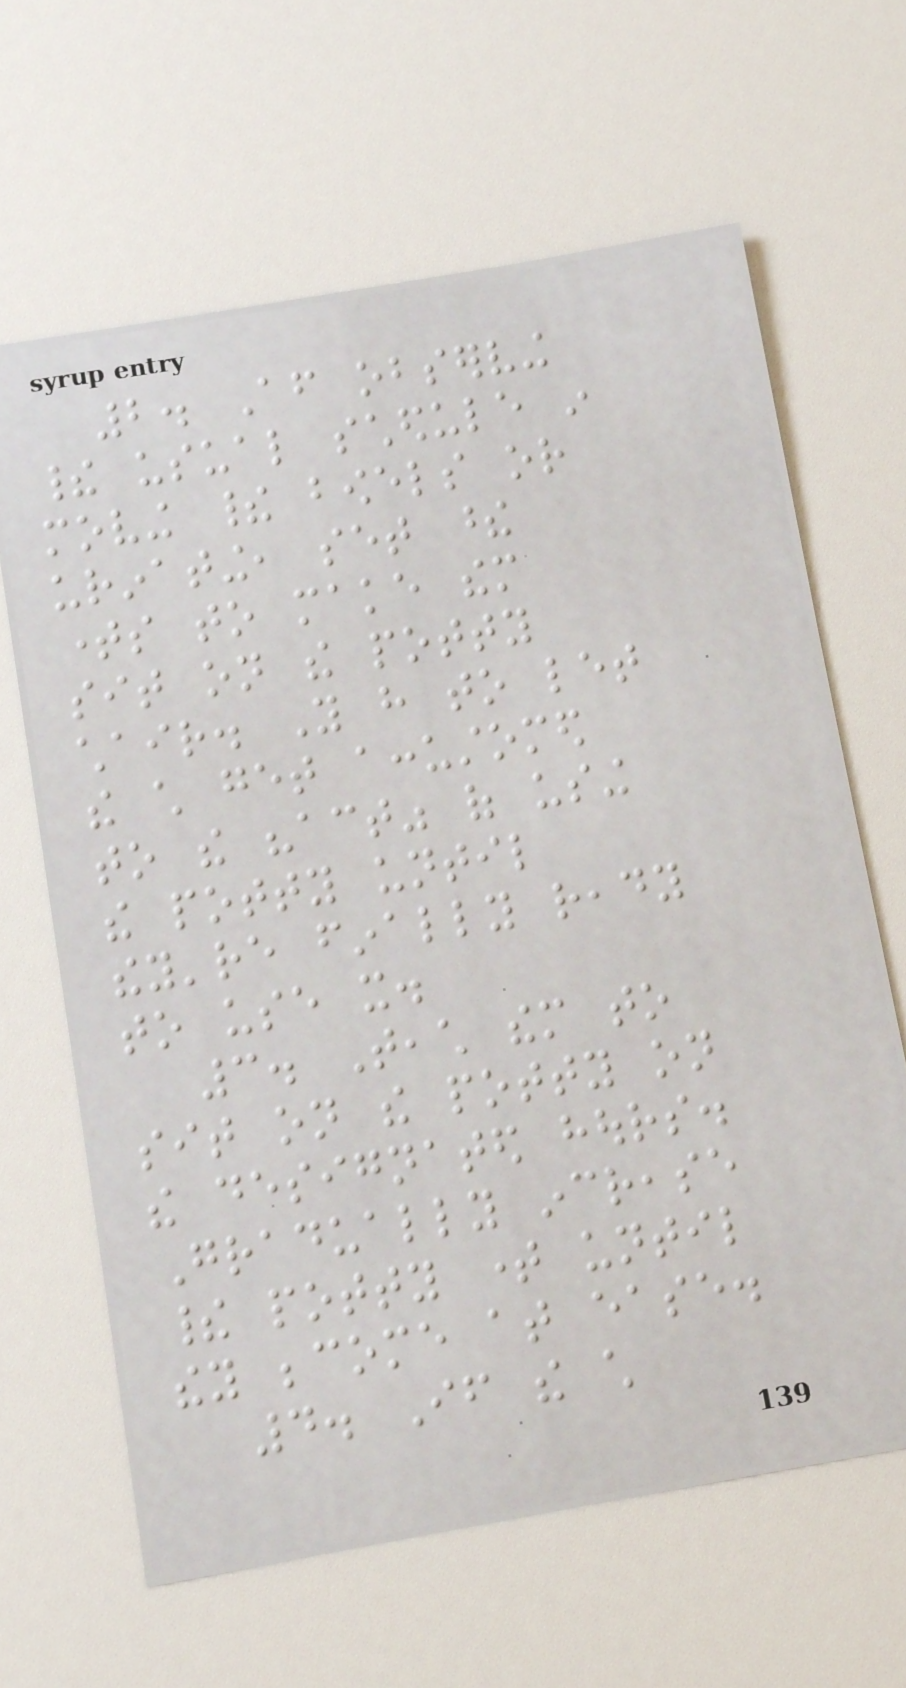2. After observing
their usual schedule in
moving their bowels or
urinating, set these
times to make them
sit on the potty
chair. You have to let
the child get accustomed
to the "act" of using
the potty until
they're finally ready
to use it.
3. Teach them to
sit on the potty on
the designated hours.
Gradually increase
their potty time until
they become at ease.
4. If the child
